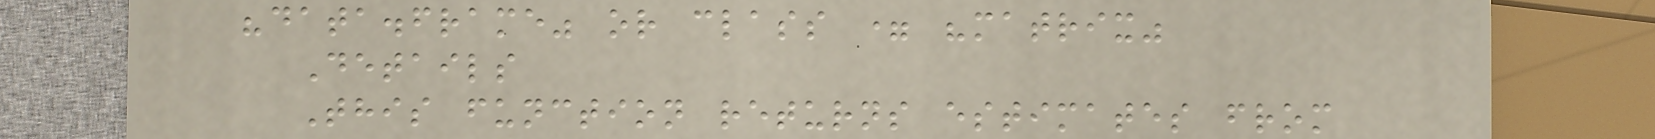"data.frame" or class = "matrix"
Details
This function returns estimates from
